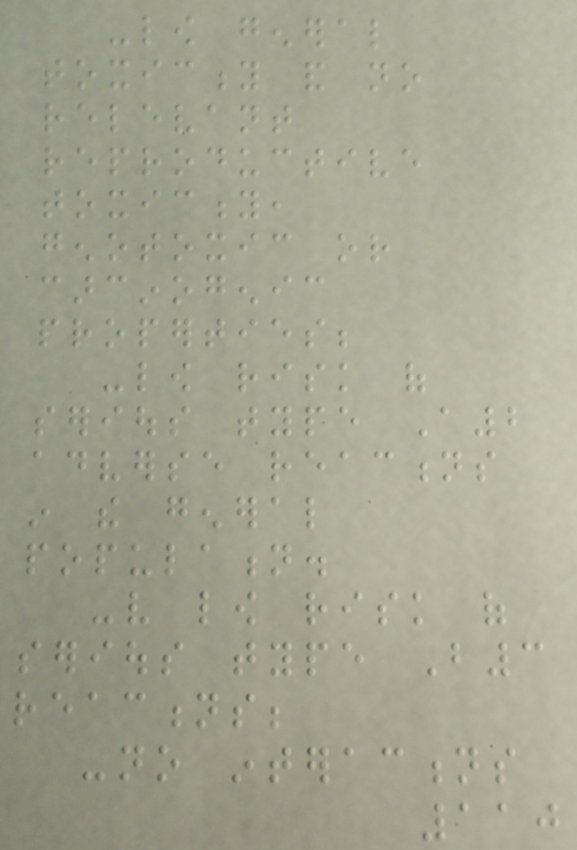-low general
toxicity and no
relevant
reproductive
toxicity,
genotoxic or
carcinogenic
properties;
-low risk of
serious type A2
adverse reactions
in the general
population.
-very low risk of
serious type B3
reactions;
-no interactions
110
